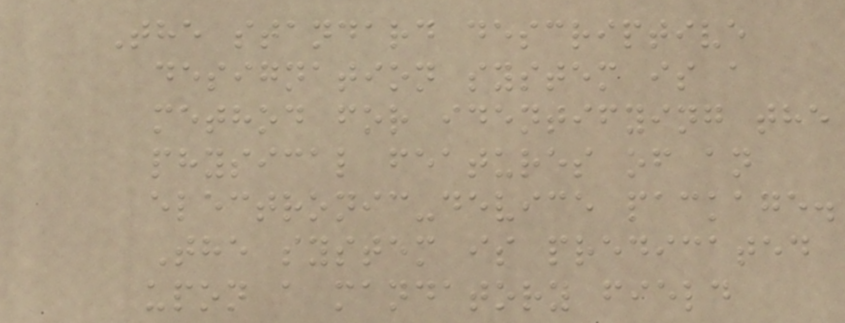The standard descriptive
designation system is a
method for identifying the
physical features of an
electronic-device package.
The system is predicated
upon a mandatory field
